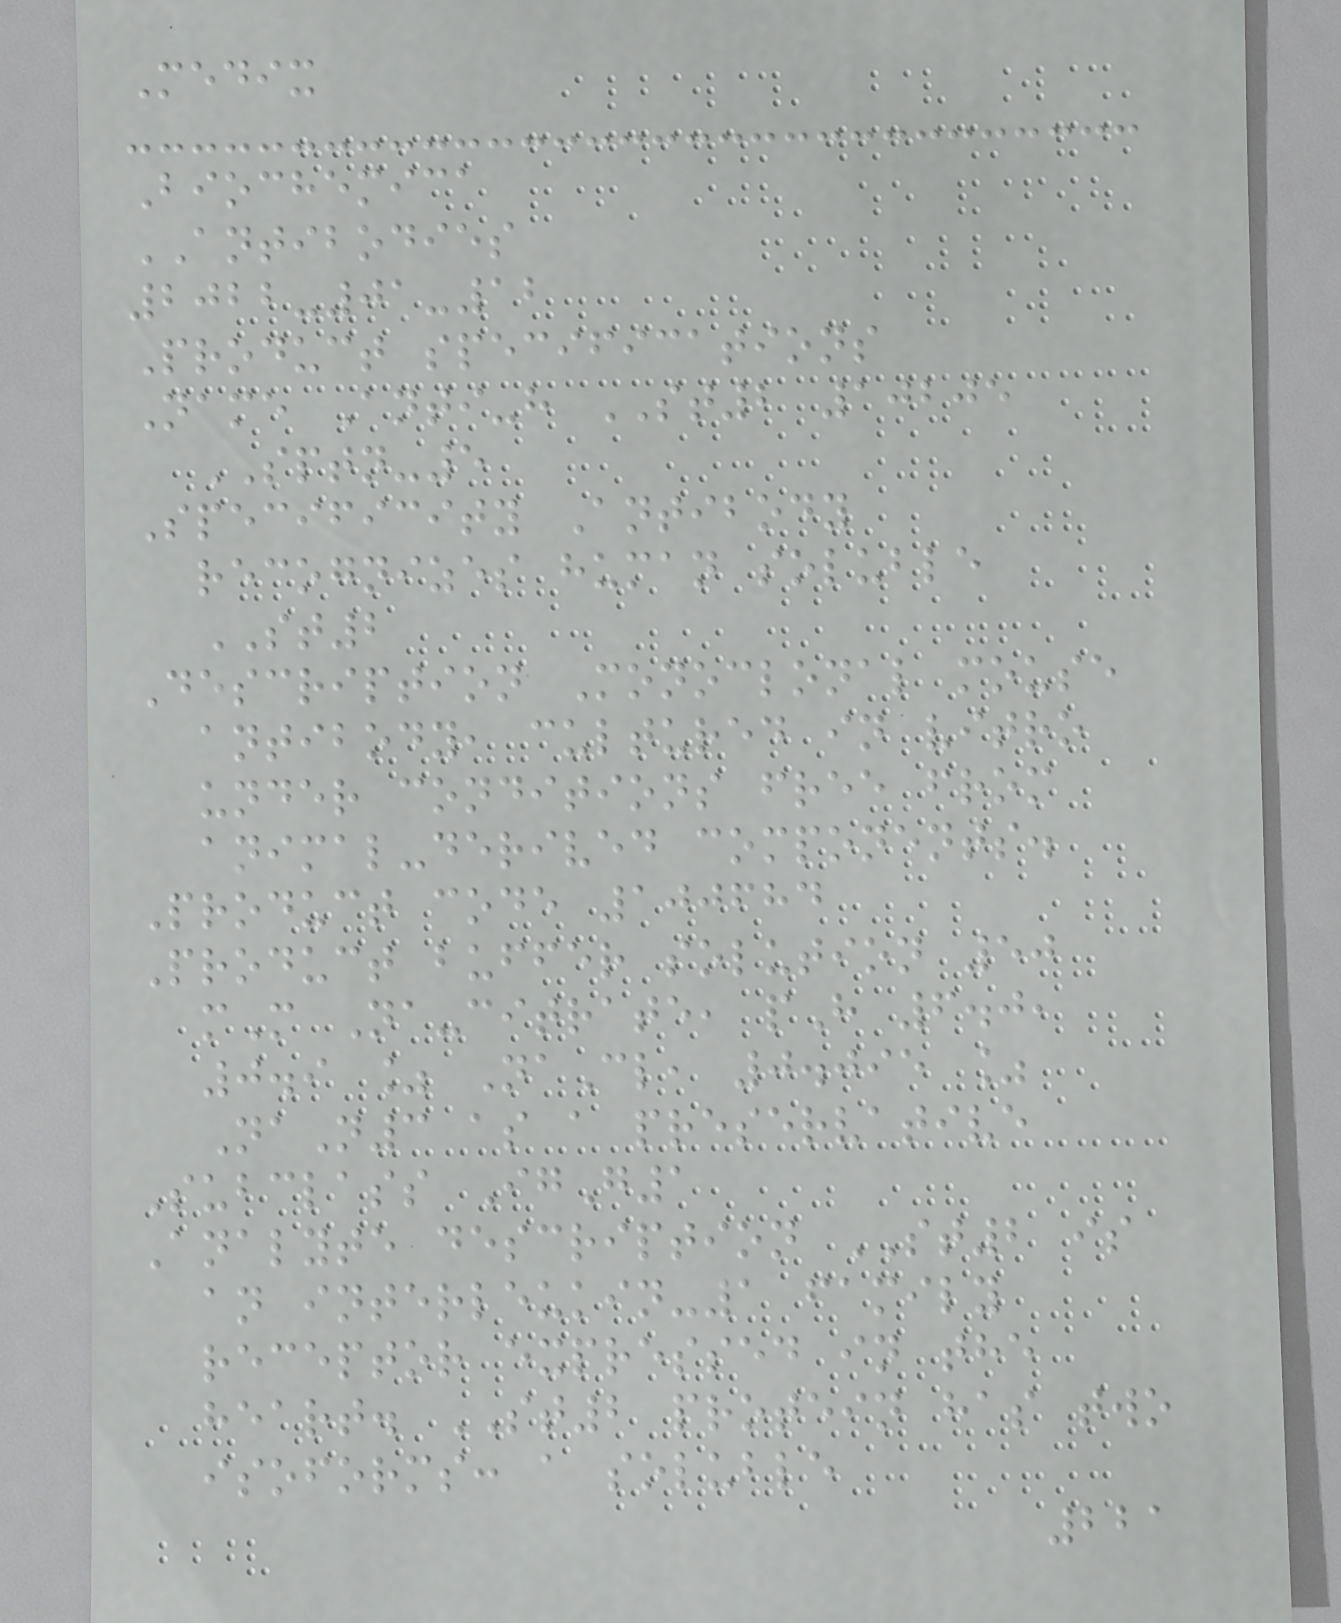Medix
Biochemica
ANTIBODIES
2022-01-12
Product specifications
Name Anti-h ST2 10205
SPTN-5
Specificity Antibody
recognizes human soluble
ST2
Description Monoclonal mouse
antibody, cultured in vitro
under conditions free from
animal-derived components.
Product code 100684
Product buffer solution 50
mM Na-citrate, pH 6.0,
0.9 % NaCl, 0.095 %
NaN3 as a preservative
Subclass IgG1
Analyte description ST2 is
an interleukin-1 family
receptor expressed in the
heart. ST2 protein has two
isoforms: a soluble
221
